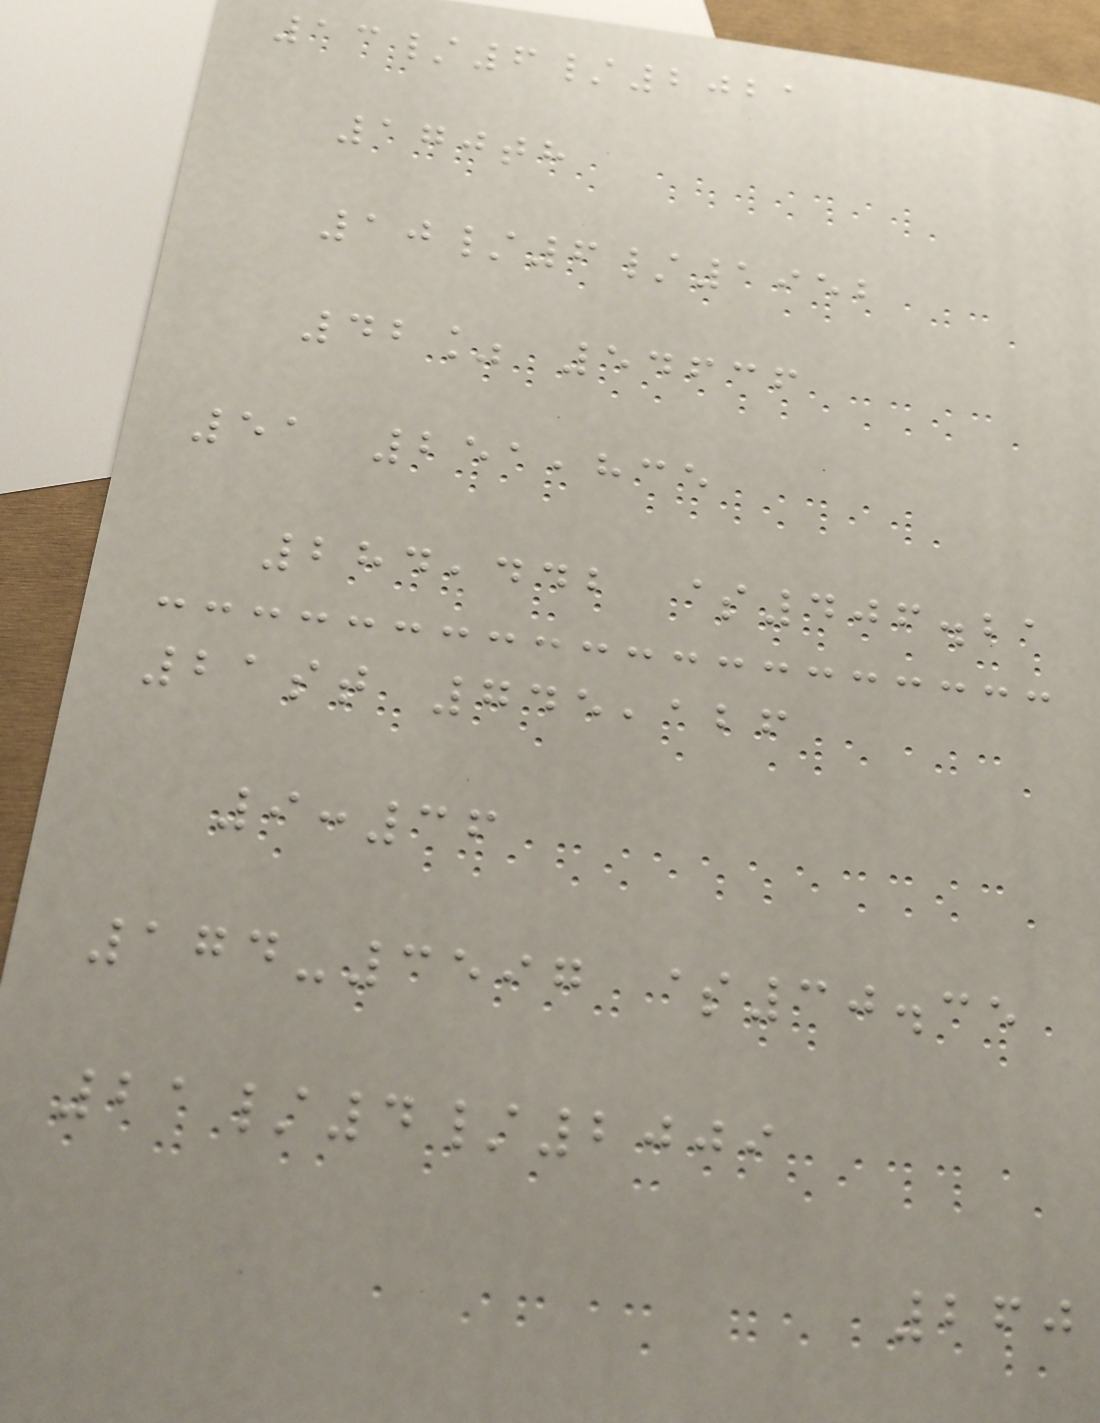13/6/2021
170th
10/6/1952
42% 54636
51 251,835
284,442 $406.21
21st 745,126
9:36
174-3597 $30.35
21/4/2009
260
